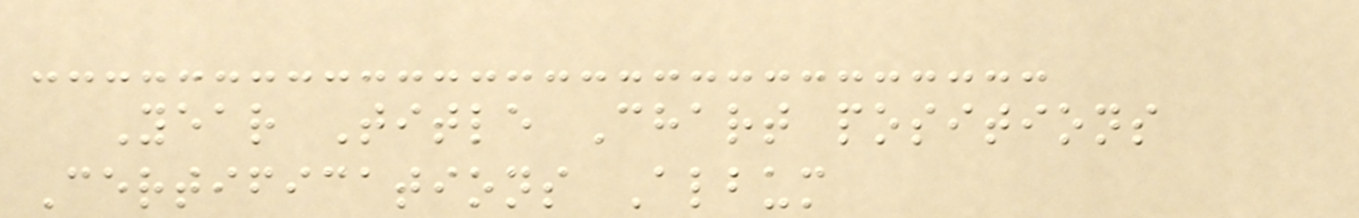Year Title Chart positions
Certifications Album
